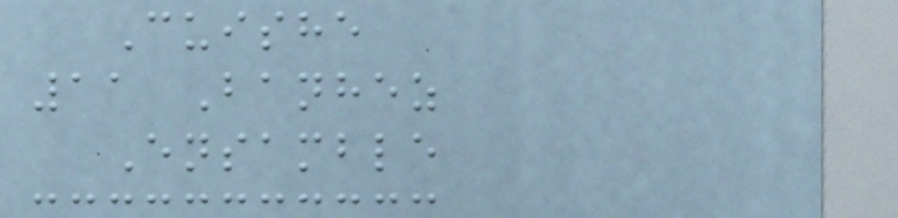Cuishe
11 Banhez
Ensamble
